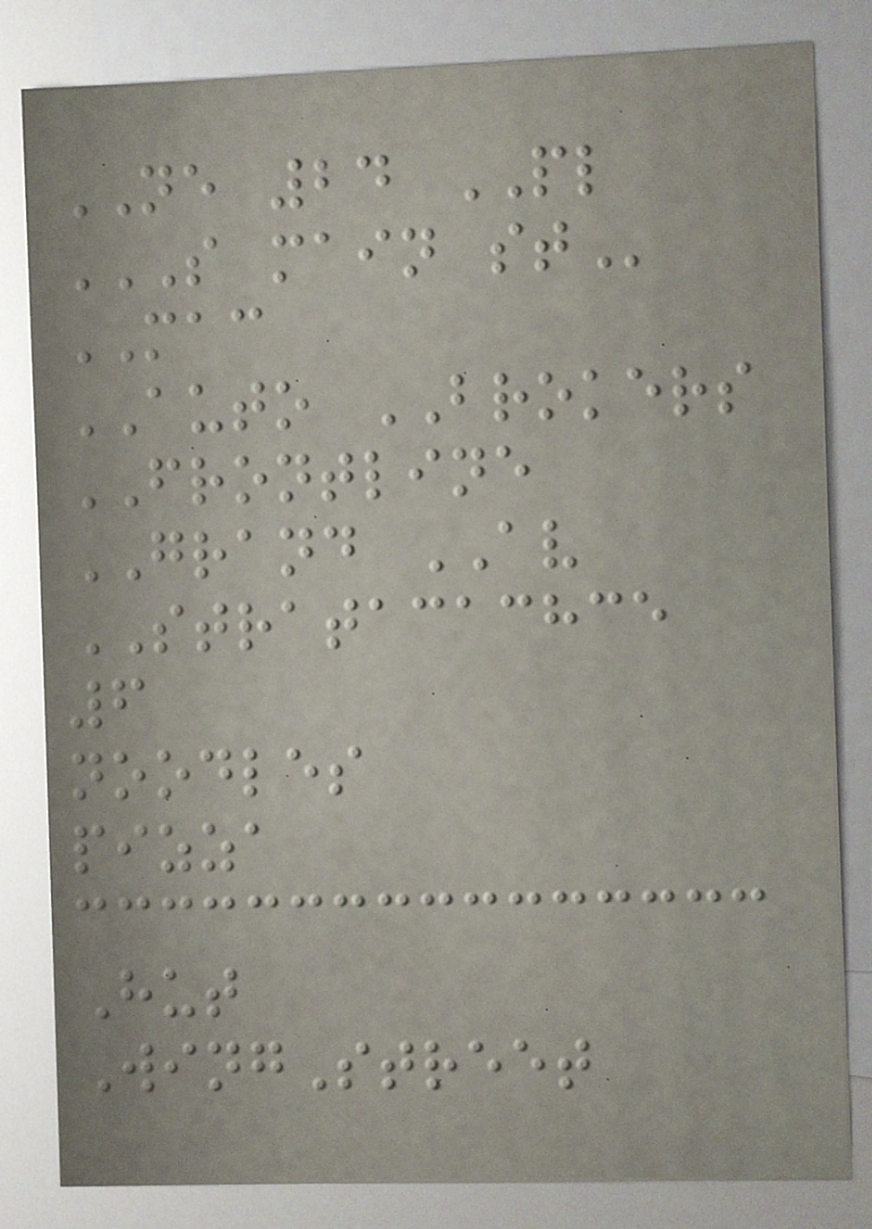NE 24 PL
S MAIN ST
MAC
AUTO BROKERS
FRONTLINE
GRAND AV
STRATACACHCE
6
noodles
pizza
Hut
WingStreet
